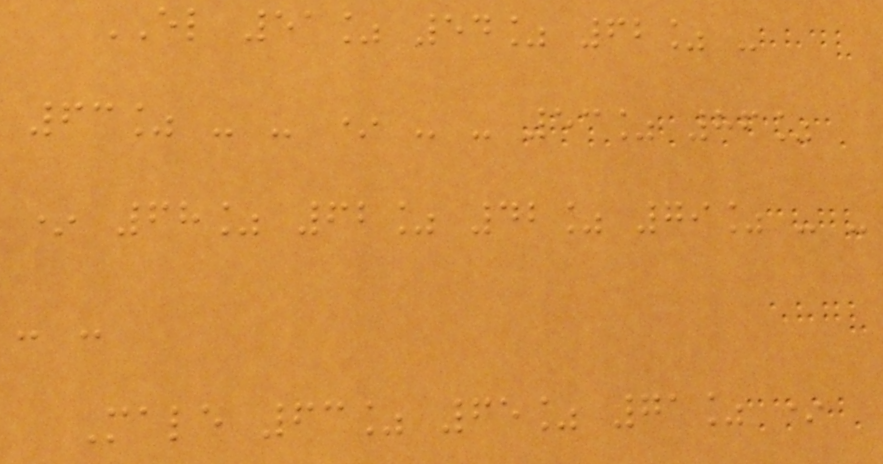EL 51% 54% 62% -
63% - - * - - 53% 86%
* 68% 62% 42% 79% - -
- -
Male 63% 65% 71% *
